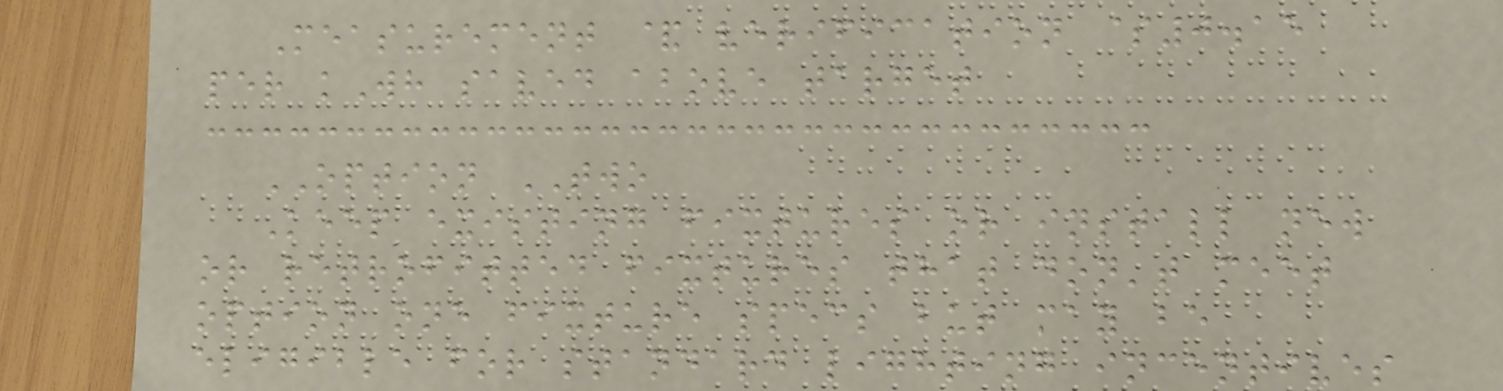Measurement & verification $0.15
per kWh saved above target
OPTION TWO
Keep existing fixtures or install new
or retrofitted fixtures that don't meet
option one fixture specs but may be
eligible for standard lighting incentives
